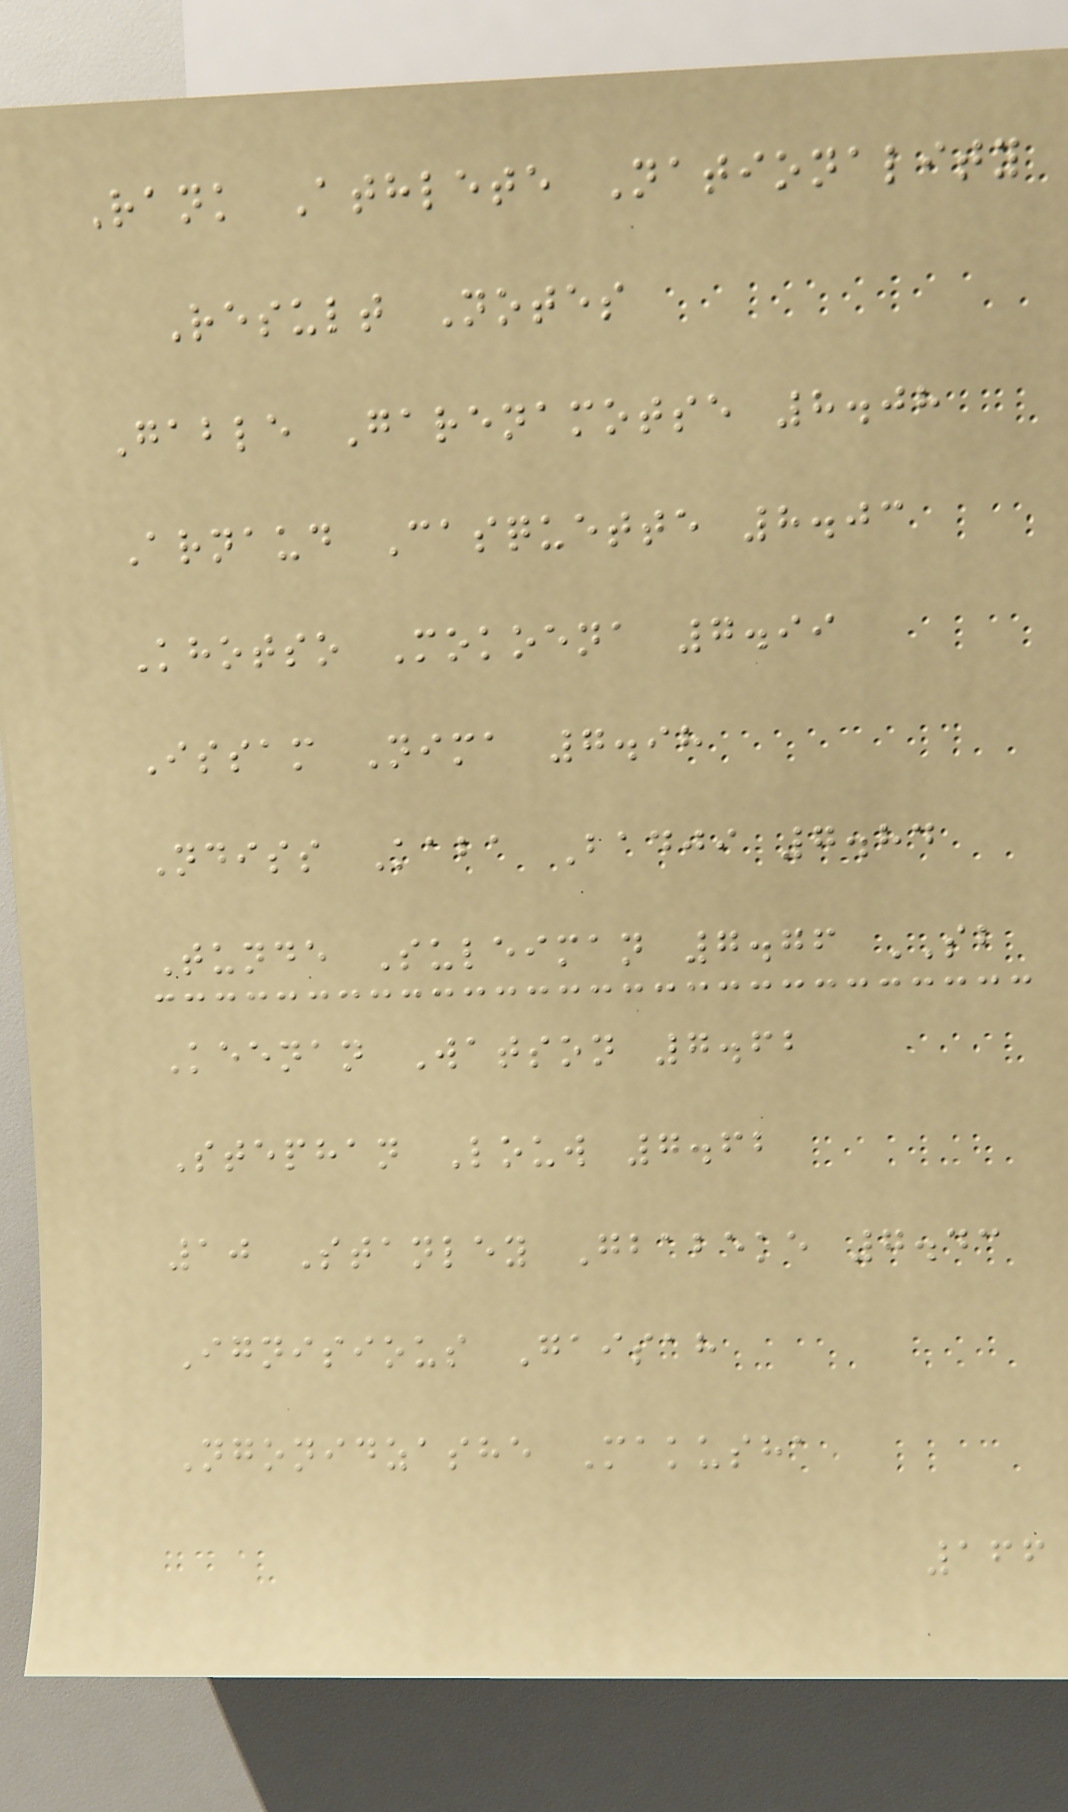Rank Athlete Nationality
Result Notes
Gable Garenamotse 8.08
Arnaud Casquette 8.03
Khotso Mokoena 7.99
Issam Nima 7.98
Ndiss Kaba Badji 7.84
Tunde Suleiman 7.76 SB
Keenan Watson 7.62
Stephan Louw 7.62
10 Stanley Gbabeke 7.43
Ignisious Gaisah
Ngonidzashe Makusha
166
